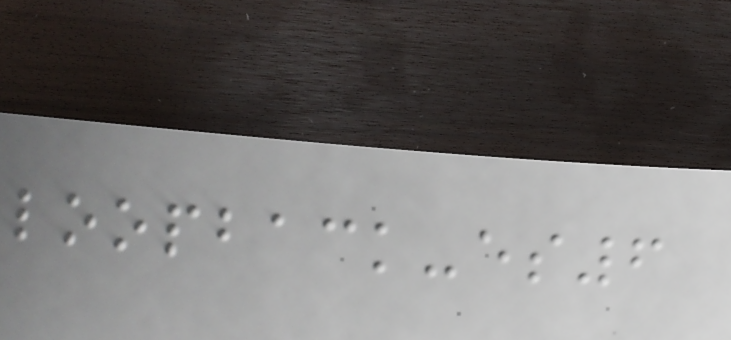loopback-es6
